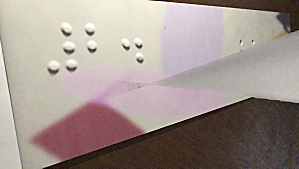2.
